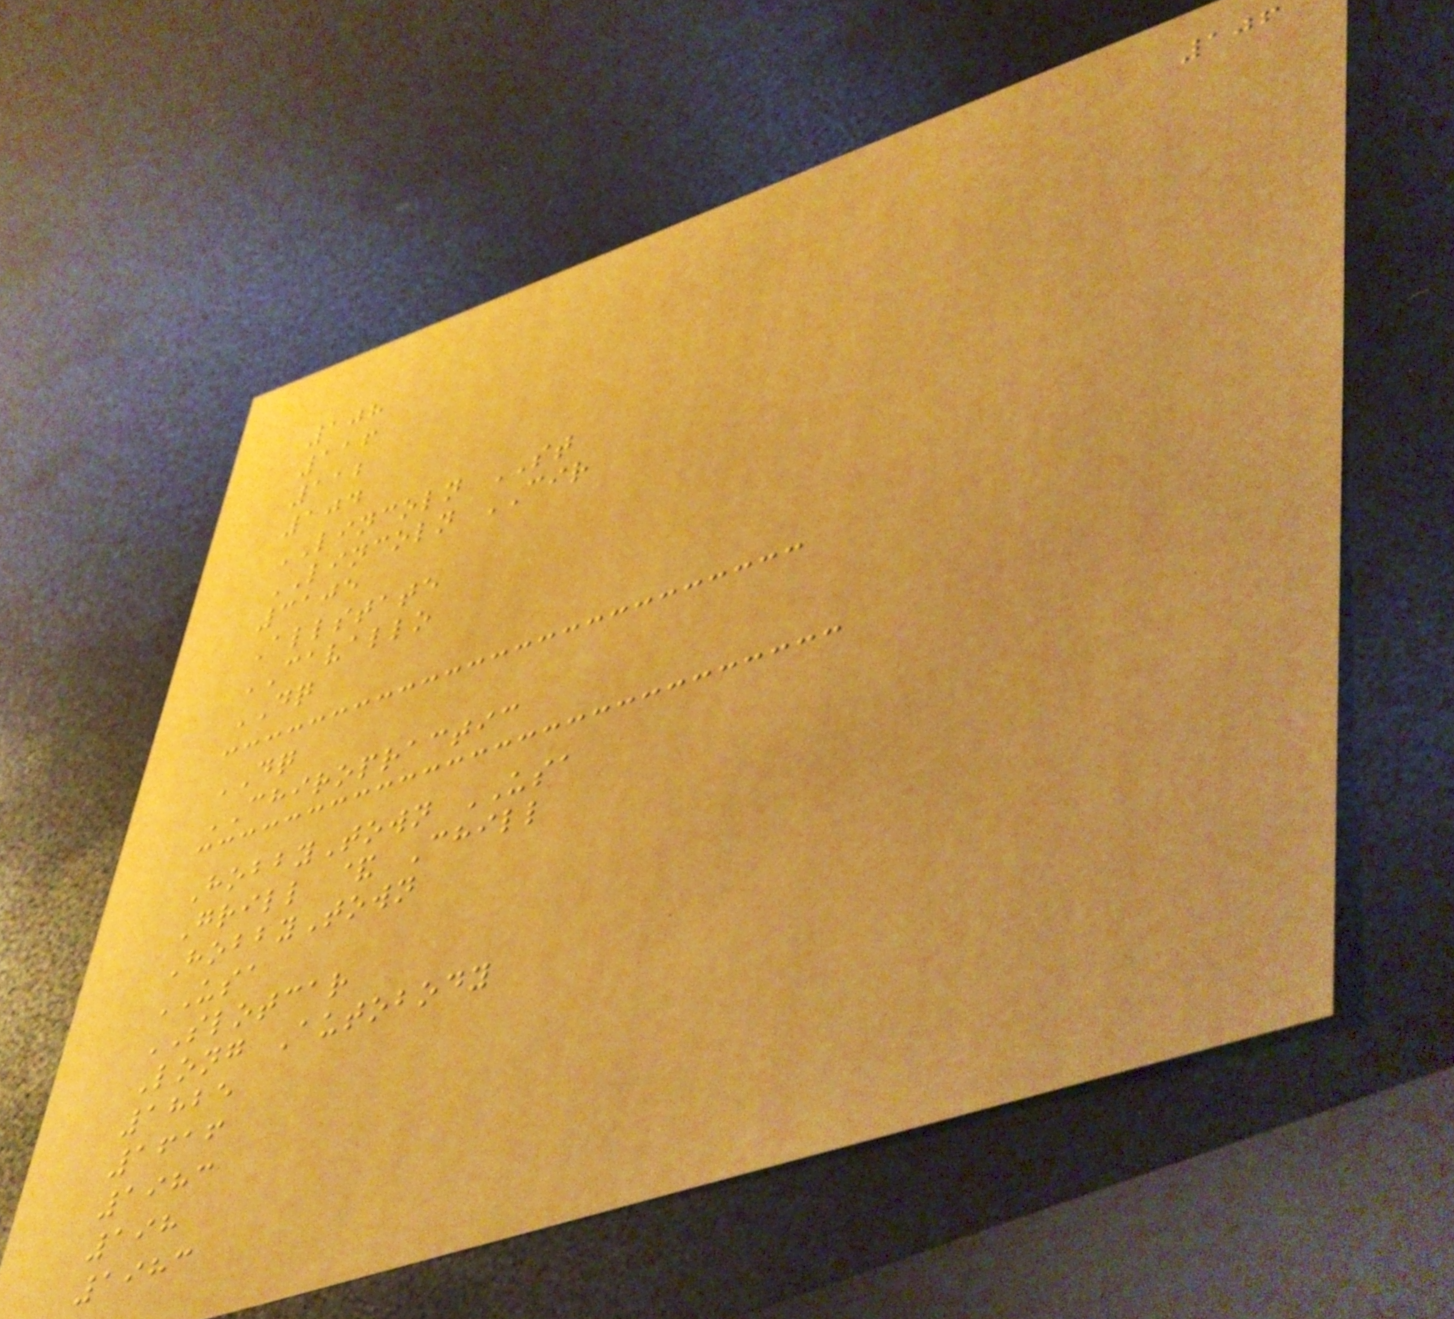106
108
116
112
104
LINCOLN ST
LINCOLN CIR
3105
Allstate
CAVALLO
DQ
DQ
CHIROPRACTIC
HobbyTown USA
Grill & Chill
HobbyTown
USA
SLOTCAR
Long Autobody
1825
1616
1983
198
1983
